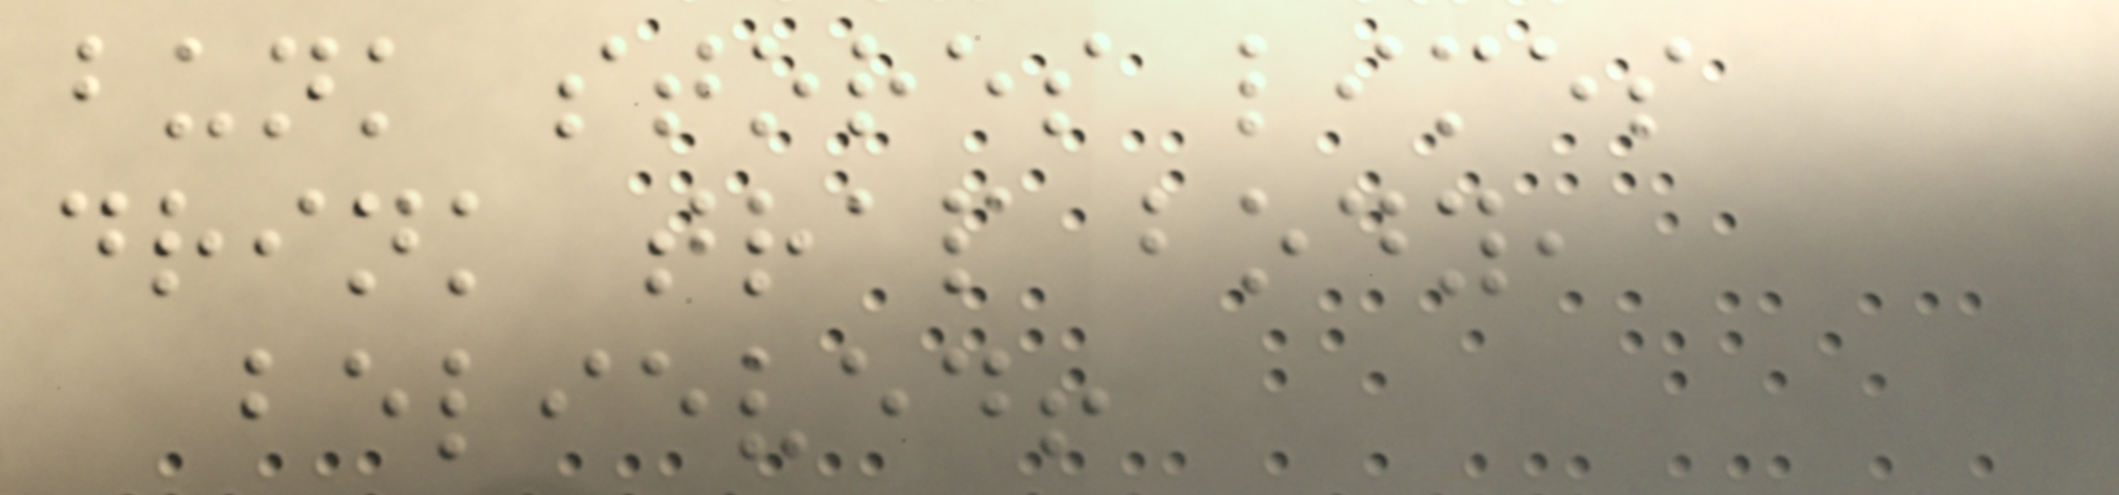bunk stores limes
drink trap body,
believed!
